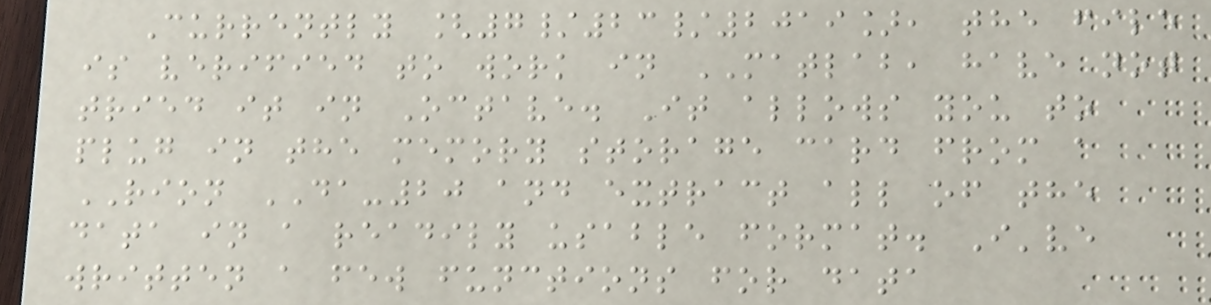Currently [7/23/2019], the file
is verified to work in MATLAB, have not
tried it in Octave. It allows you to
plug in the memory storage card from a
RION DA-20 and extract all of the
data in a readily usable format. I've
written a few functions for data
